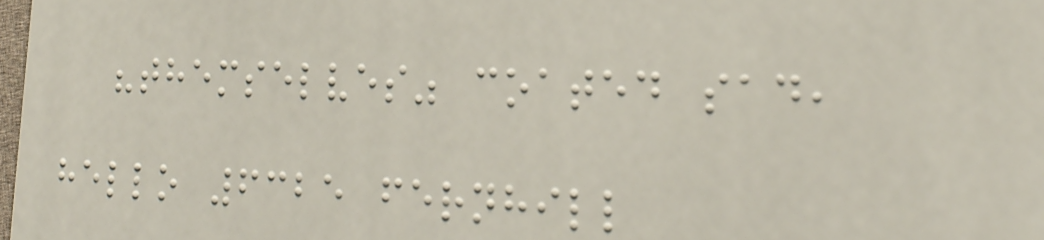"themselves" coated sad,
hello 6325 fernhill
